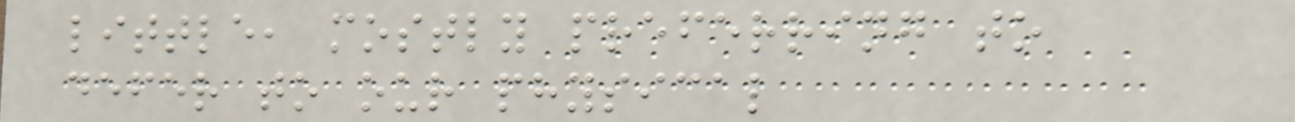little, mostly preferring to
defer to our physical
